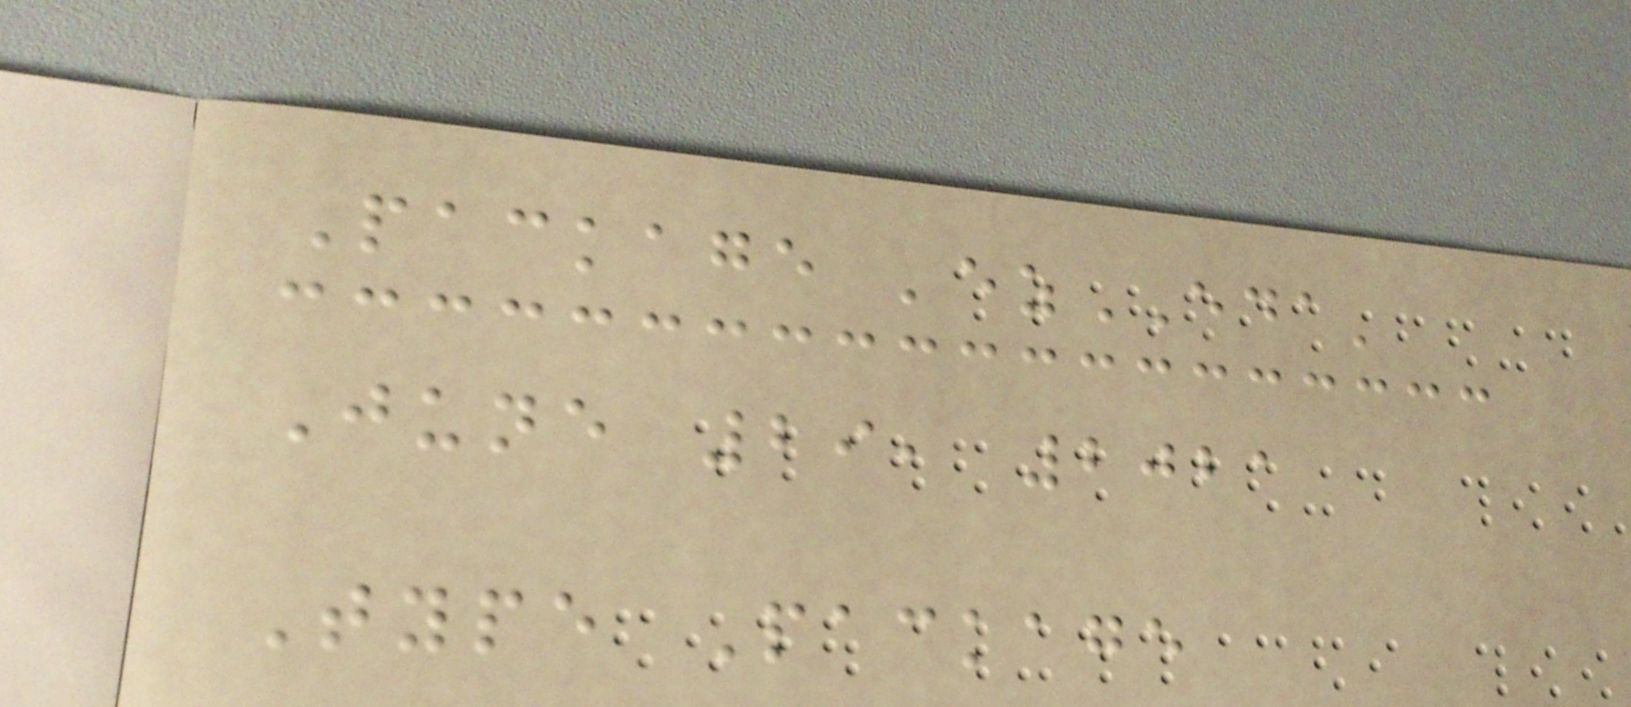Package 'ezEDA'
June 29, 2021
Type Package
